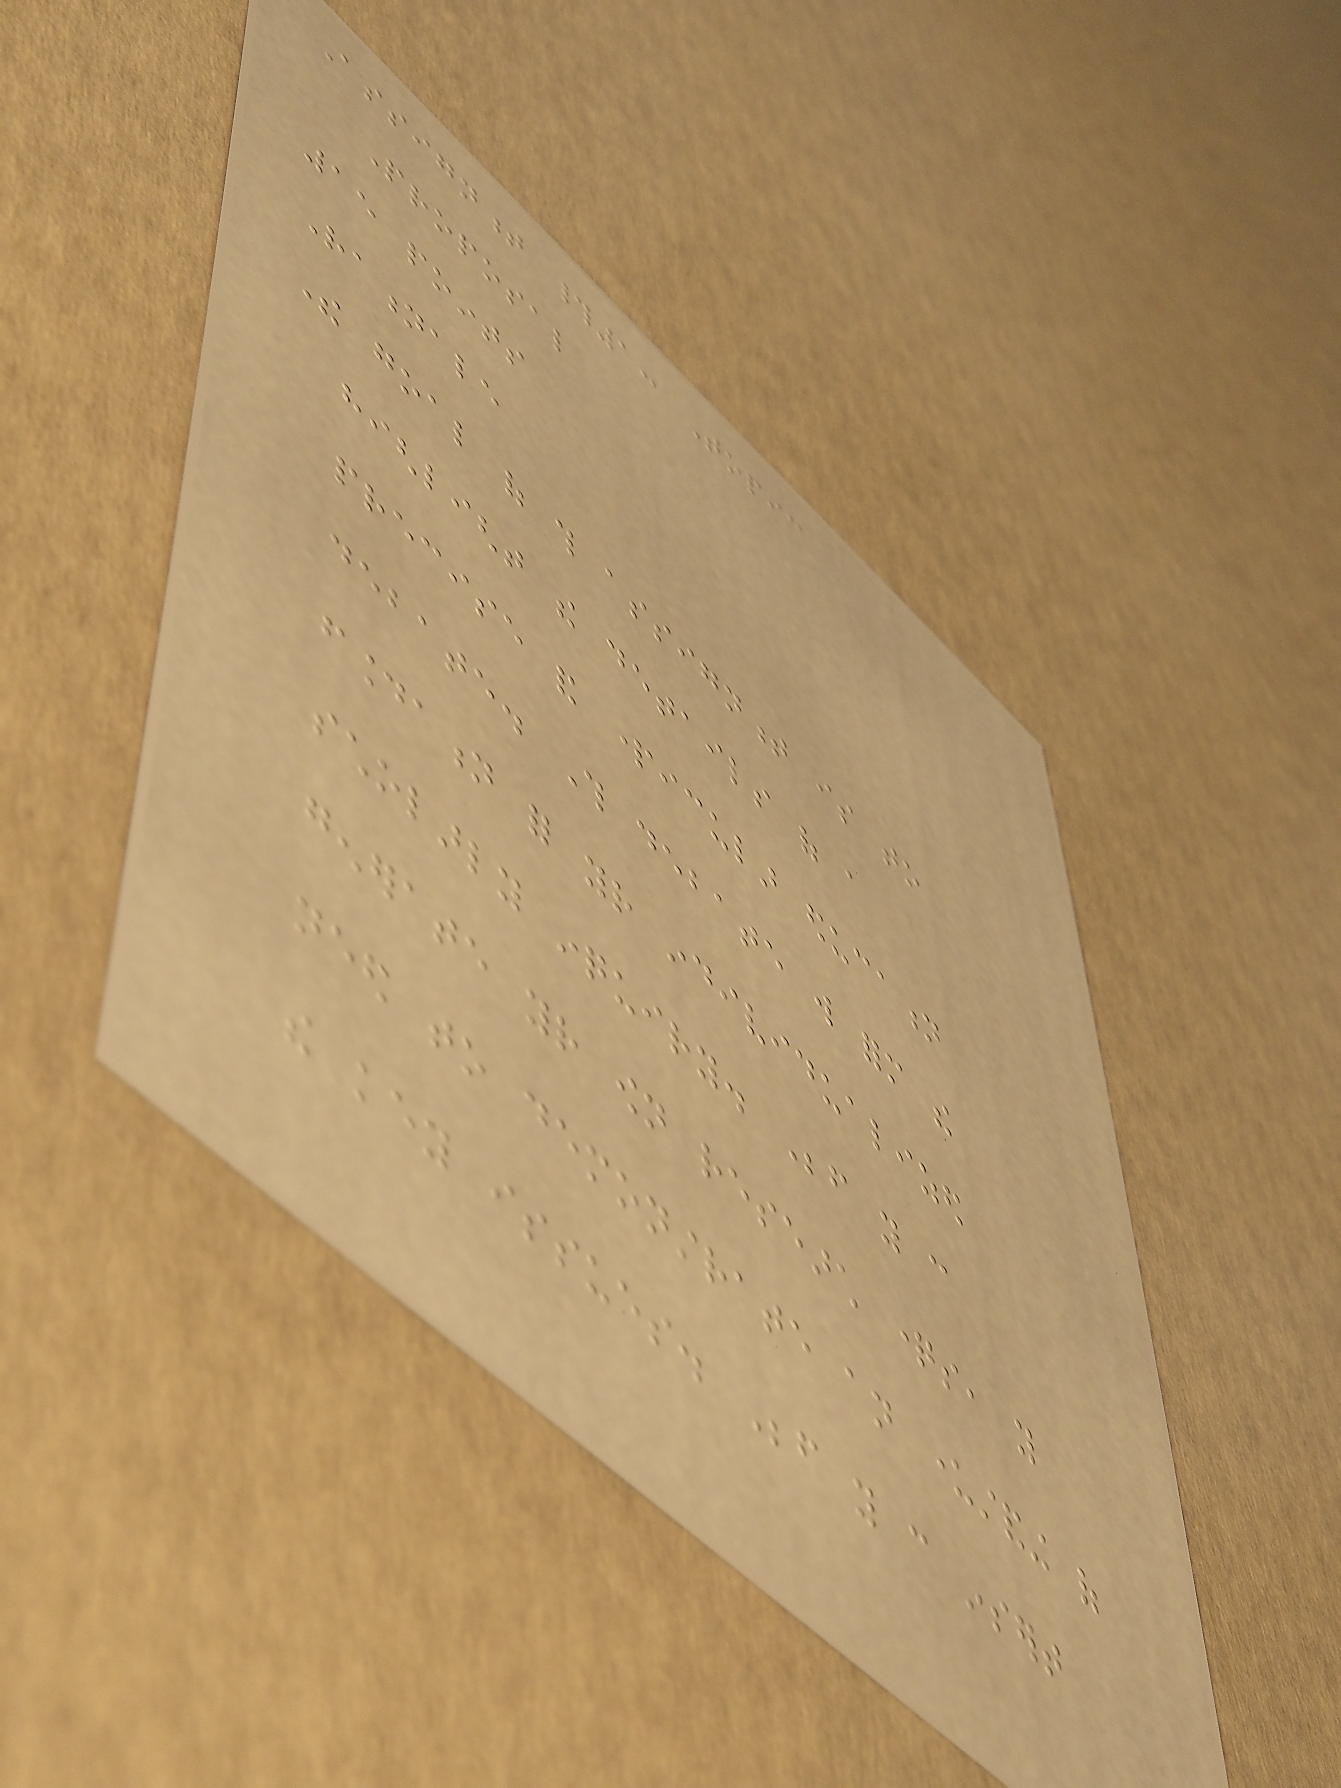Assignment #1: Topic
Proposal
15 points
Rationale
The goal of this assignment is to
highlight the details of a
precise and particular education
debate. This debate will form the
foundation for your individualized
scholarly inquiry. Before you can
generate your own research questions, you
need to demonstrate an understanding of
the key issues. Before you can insert
